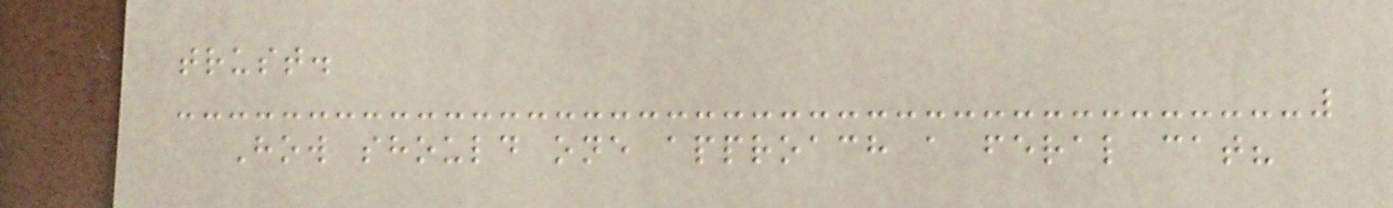trust.
How should one approach a feral cat?
